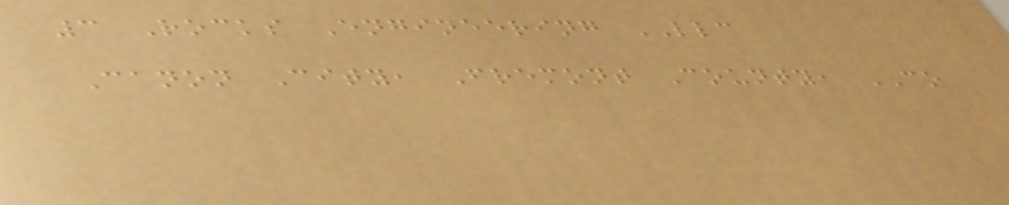3 Rocks Engineering LLC
Canon City, Fremont County, CO
